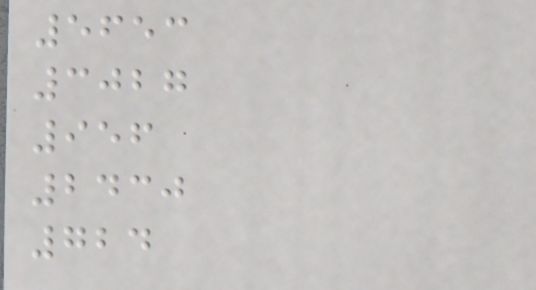5653
3027
956
2430
724
